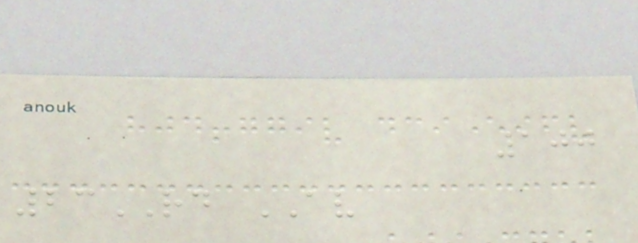100
23RD AV
